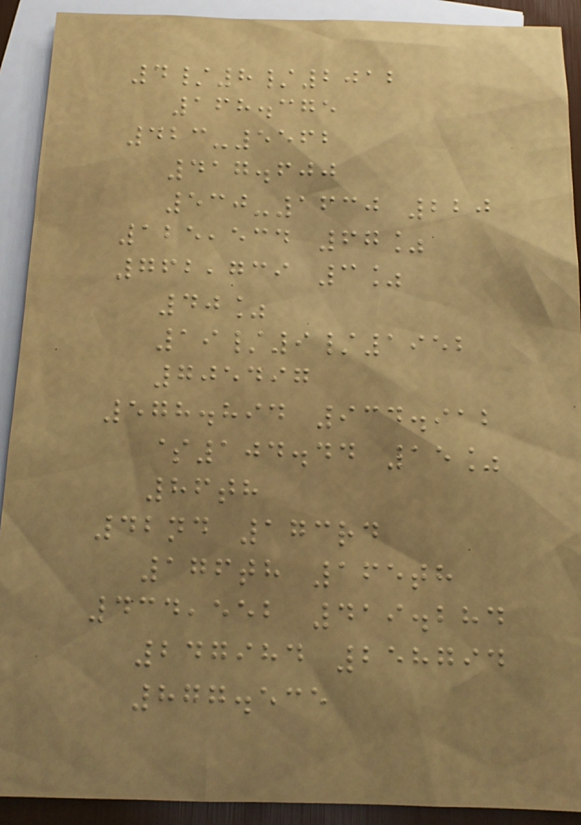4/8/2012
168.375
423-5562
417.600
530-1630 220
125,534 67%
762,739 3%
40%
19/9/1952
705497
578.894 934.912
$104.44 15%
86th
42nd 173rd
176th 165th
434,552 419.284
247984 258794
877.535
